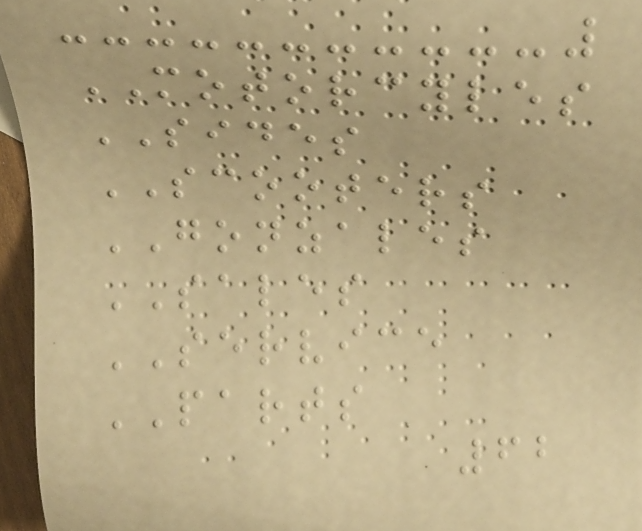MOTORCYLES
SIDES
SCOOTERS
GONZALES
SALES
SERVICE
PARTS
62
